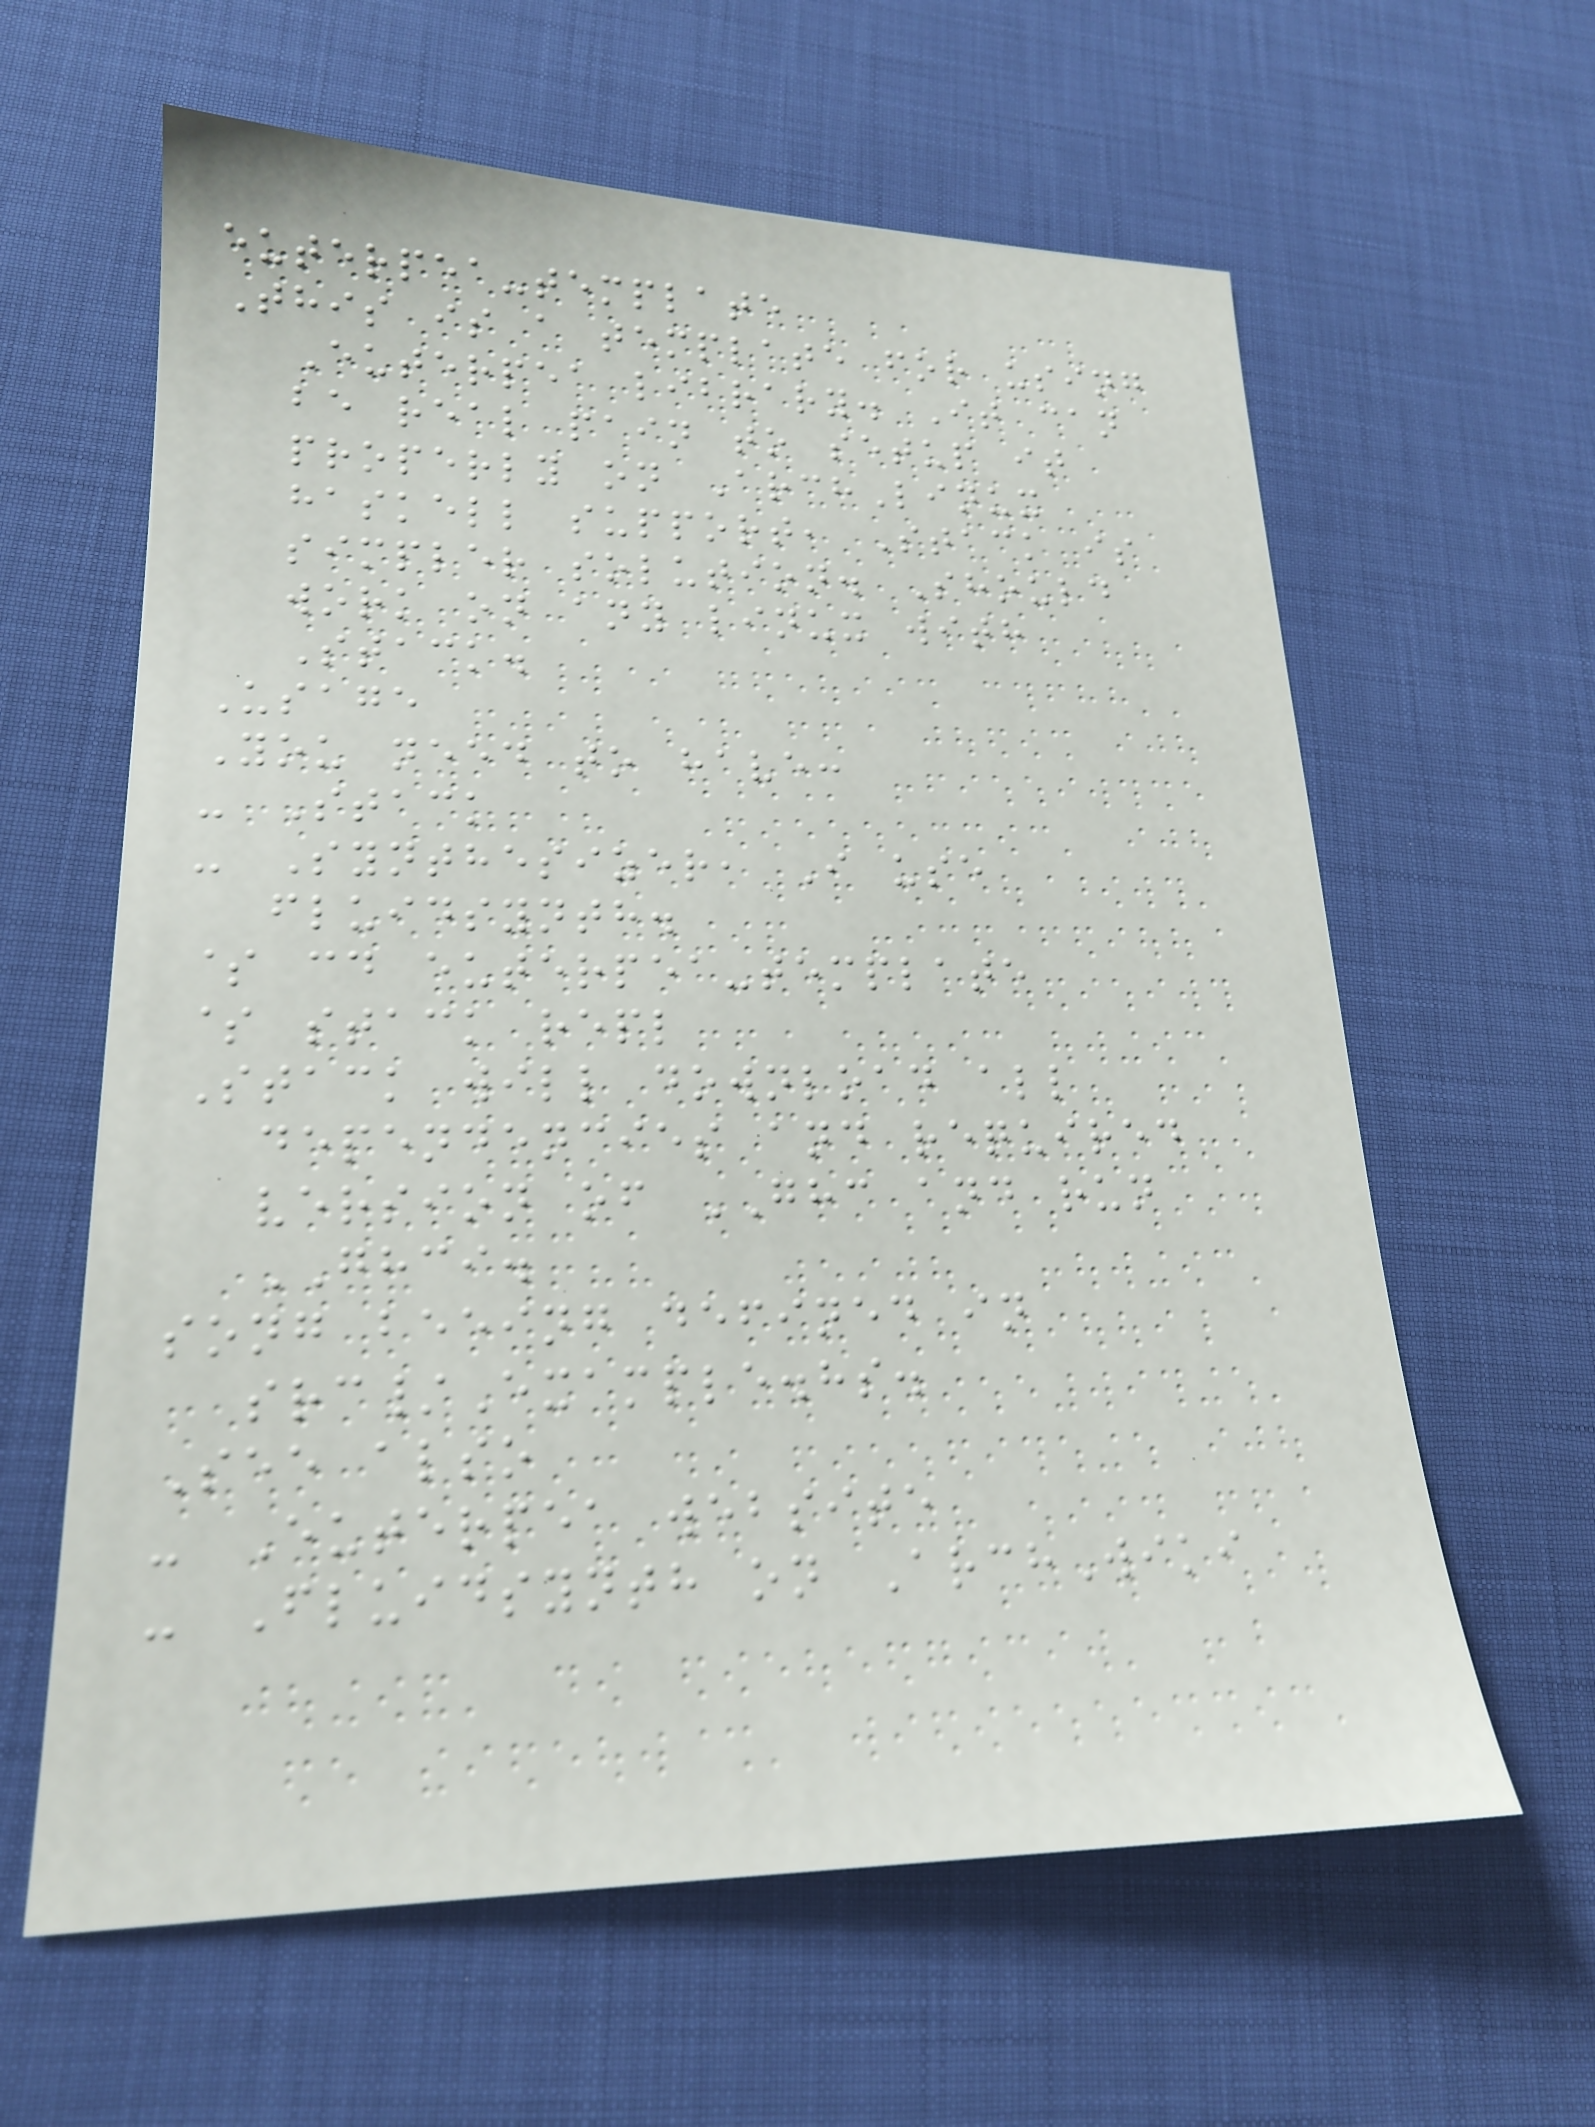euterpea-template
This is a template for using
Euterpea library. It can
be real pain to setup it
properly on ArchLinux
haskell support, Stack is
simpler solution. Should
work on any linux with
Stack.
Usage
You need to have:
- Stack
- Synthesizer, I use
fluidsynth.
$ cd euterpea-template
$ stack repl
Stack will download all
dependencies and required
version of GHC and run
GHCI.
song beeing defined in
src/Example.hs.
See also
- Euterpea website
- Fluidsynth on ArchWiki
